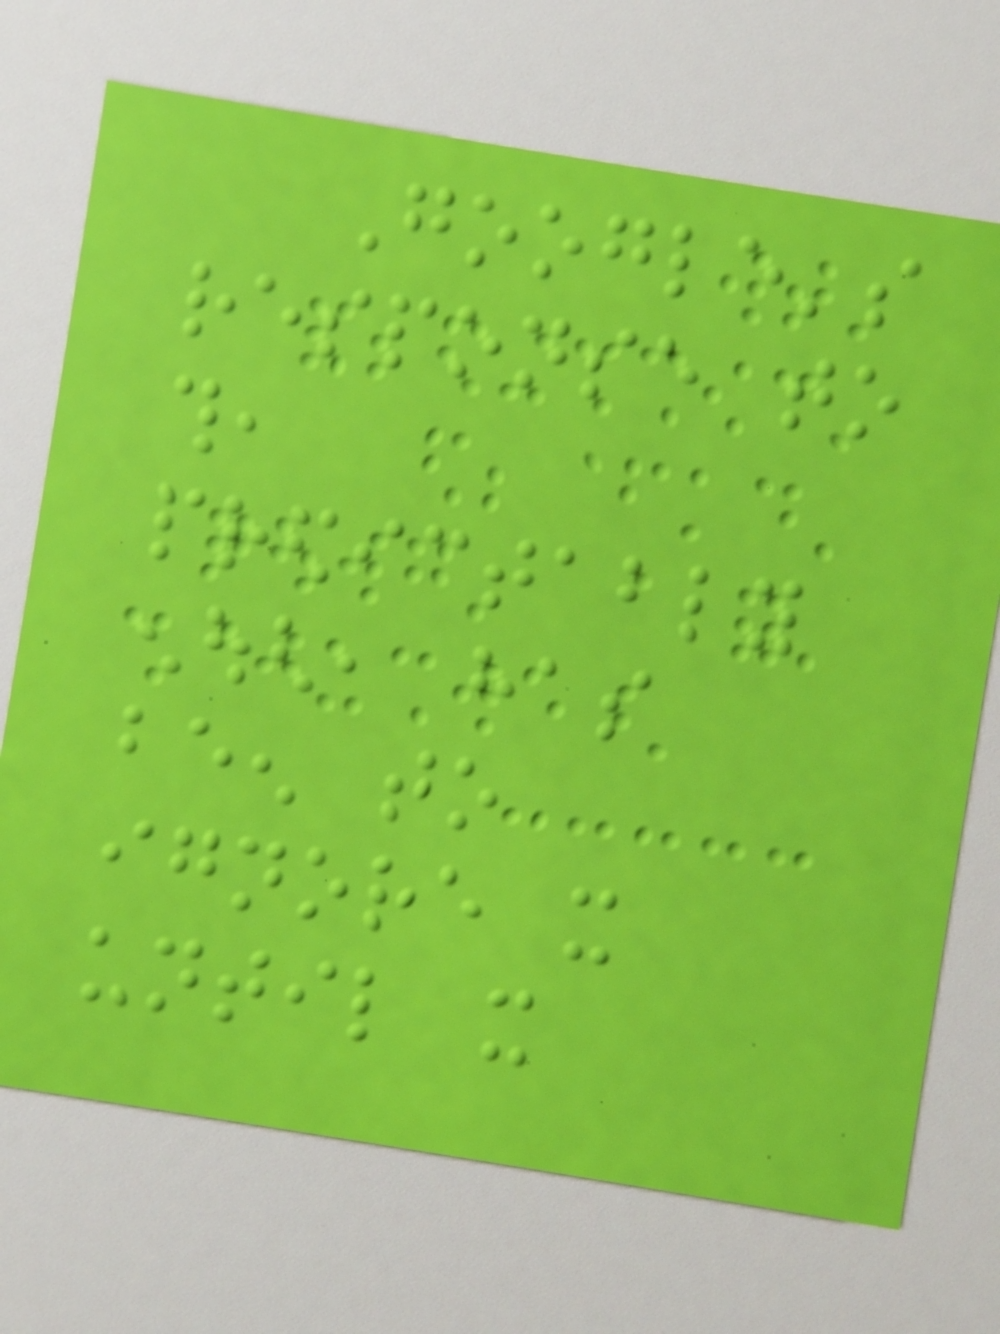Google's
response to
this,
predictably
enough, has
been to
ignore it
until it
